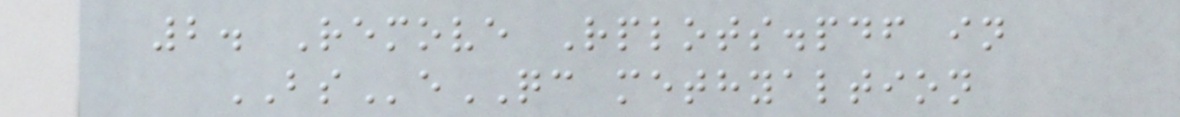2. Remove Rplots.pdf in
BSeQC methyaltion
